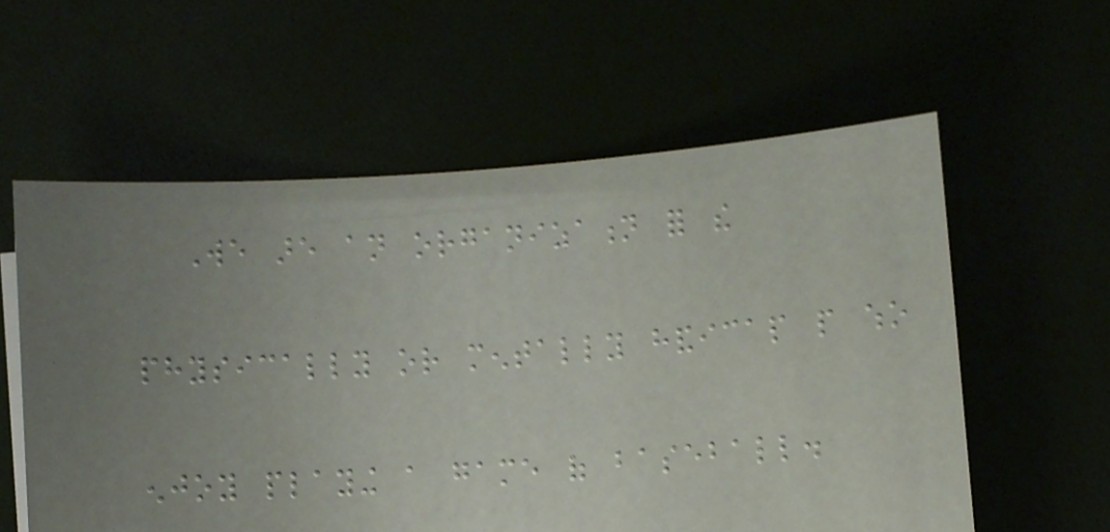We are an organization for the
physically or mentally handicap people who
enjoy playing a game of baseball.
